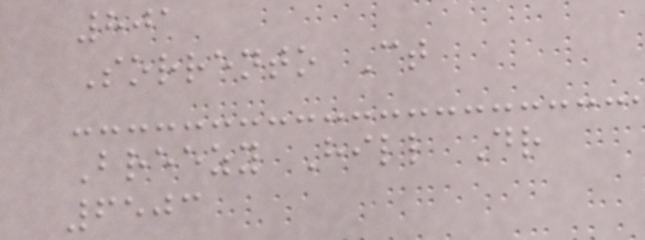801
Sorrento Ct
Breezy Hill Dr
6503
